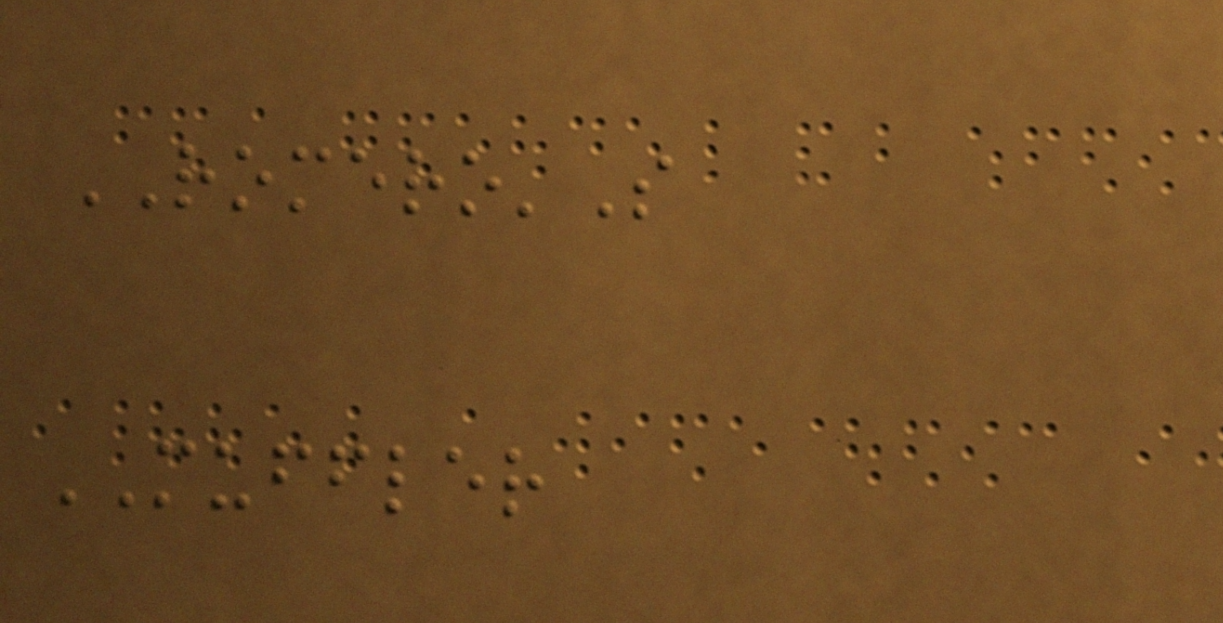ROMERO'S
MUFFLER
